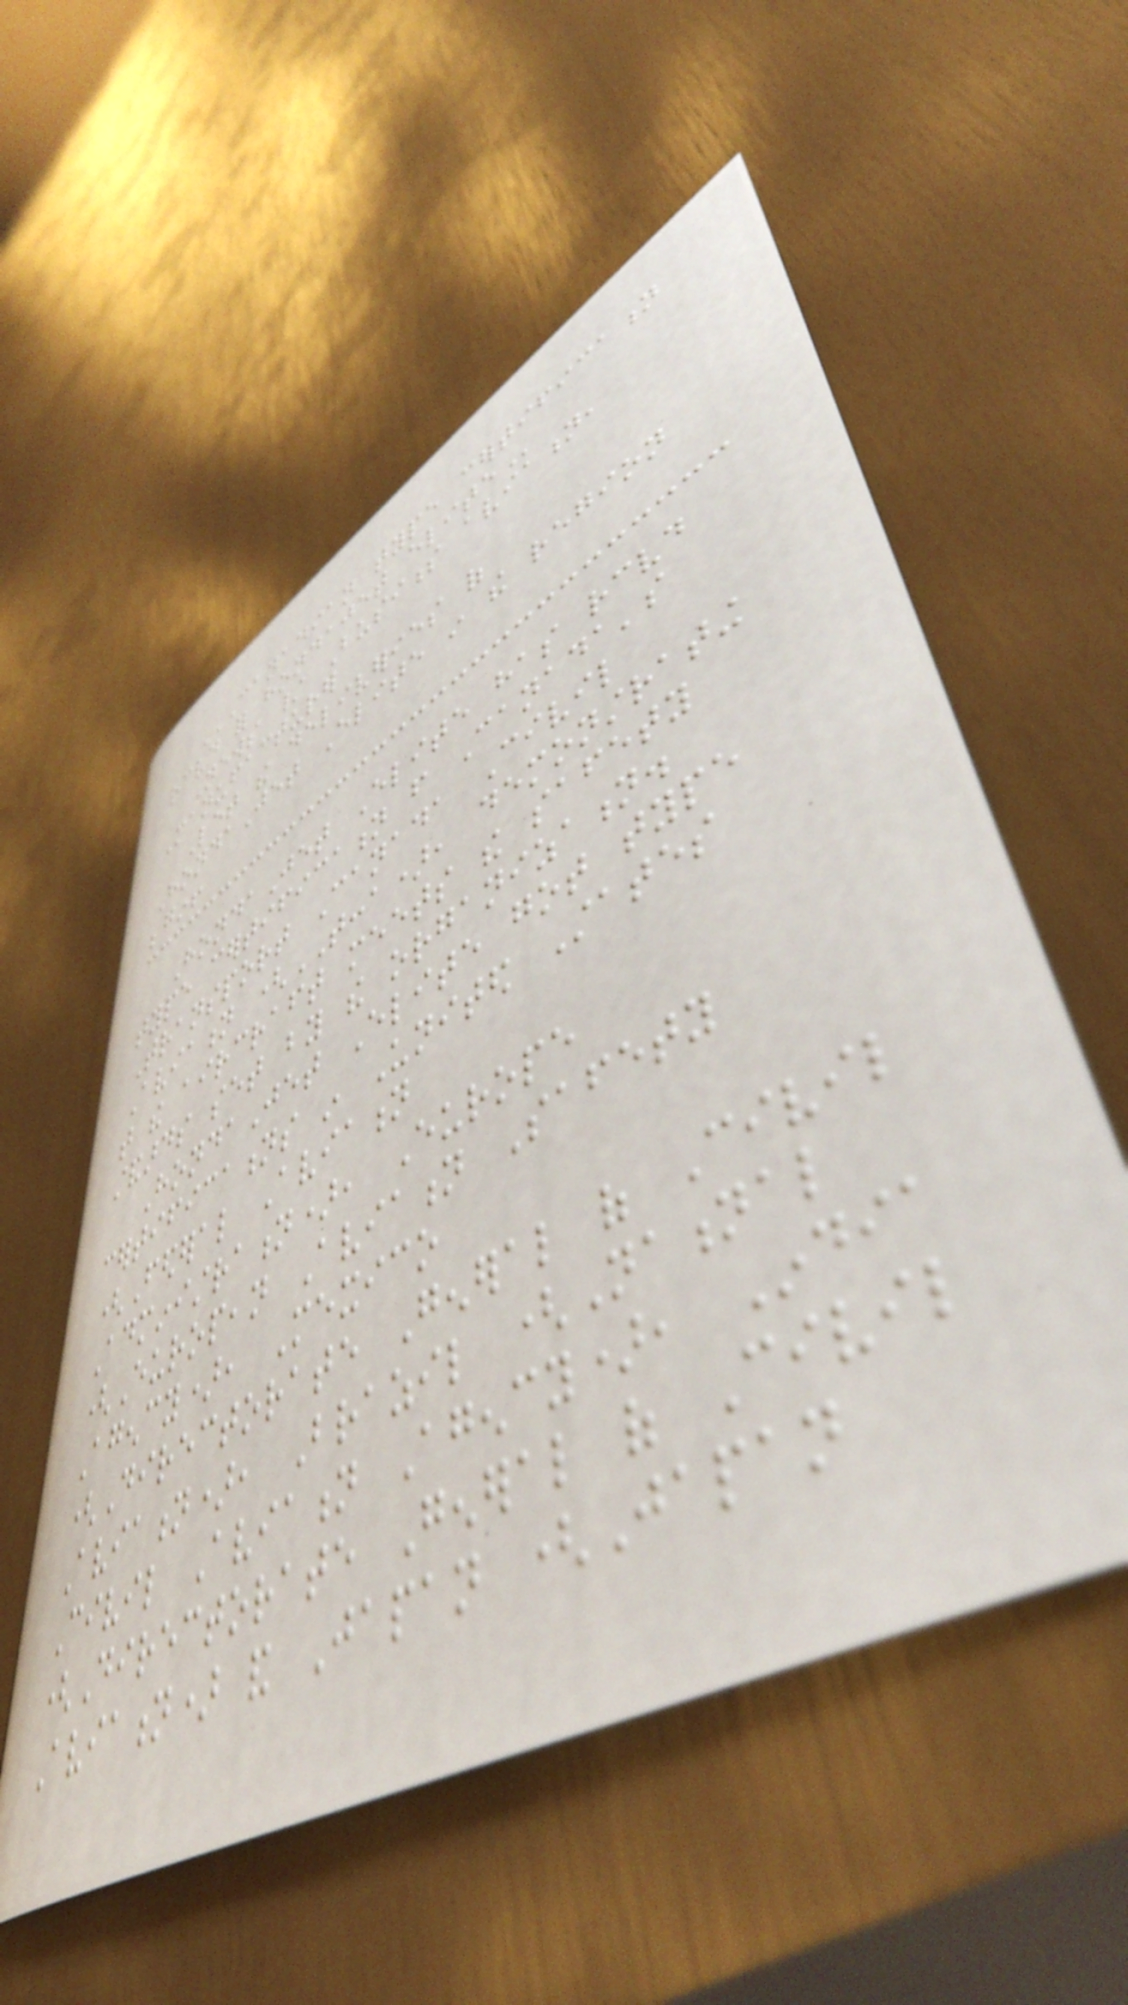CANADIAN TYPE CERTIFICATION
RECEIVED FOR HONDAJET ELITE
News / Business aviation,
Manufacturer
Let the deliveries of
HondaJet Elite in the region
begin!
HondaJet Elite has received
type certification from Canada's
Transport Canada Civil
Aviation (TCCA), demonstrating
that the aircraft meets the safety
standards set by the organization.
HondaJet Elite got type
certifications in United States
(Federal Aviation
Administration), Europe
(European Aviation Safety
Agency), Mexico
(Directorate General of Civil
Aviation), Brazil (National
Civil Aviation Agency), India
(Directorate General of Civil
Aviation) and Japan (Japan
